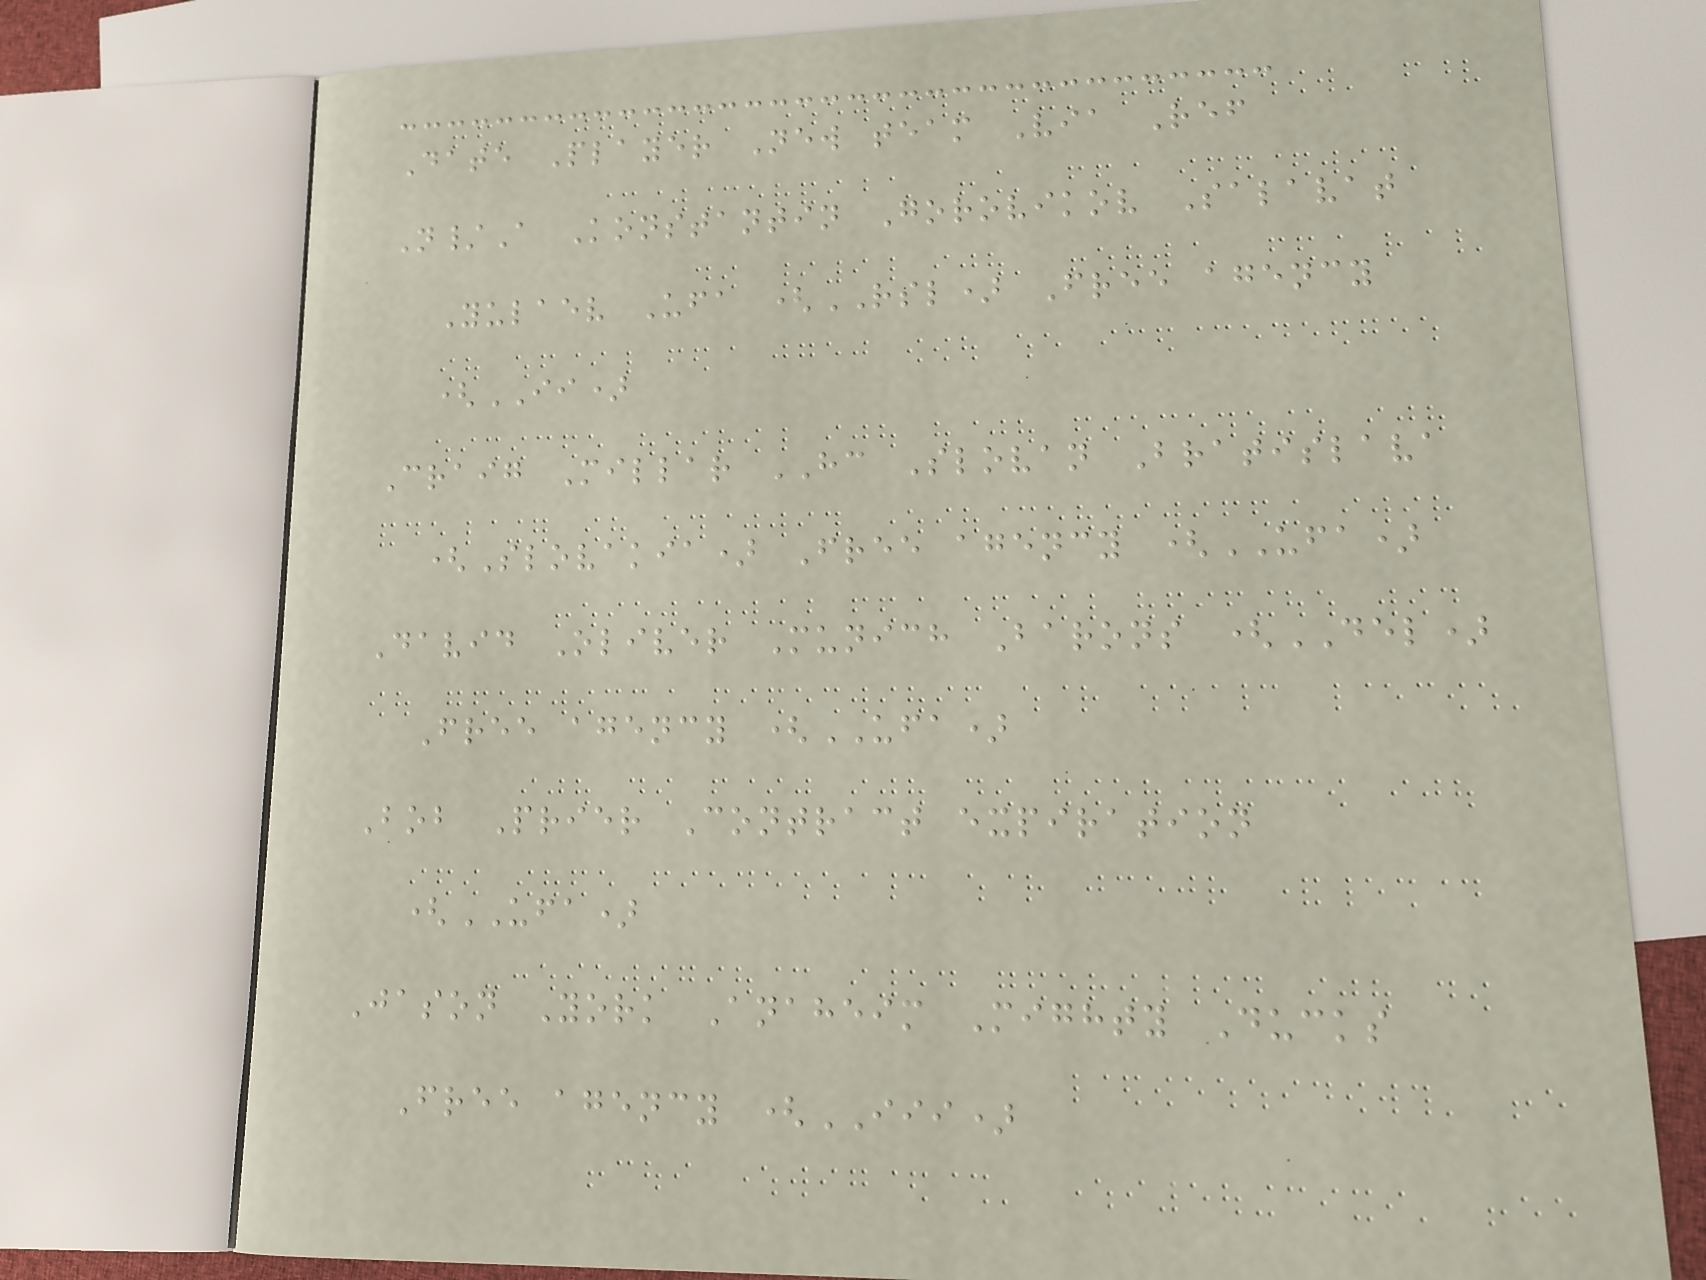Date Player New team Via Ref
N/A Konstantin Gorovikov Salavat
Yulaev Ufa (RSL) Free agency
(II)
Craig Millar HC Slovan Bratislava
(Slovakia) Free agency (UFA)
David Oliver Munich Barons (DEL)
Free agency (UFA)
Bob Prier Contract expiration
(UFA)
Jason York Anaheim Mighty Ducks
Free agency (III)
